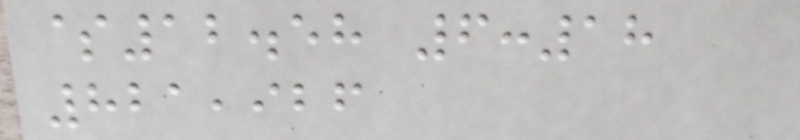$12.58 6:18
821,926
